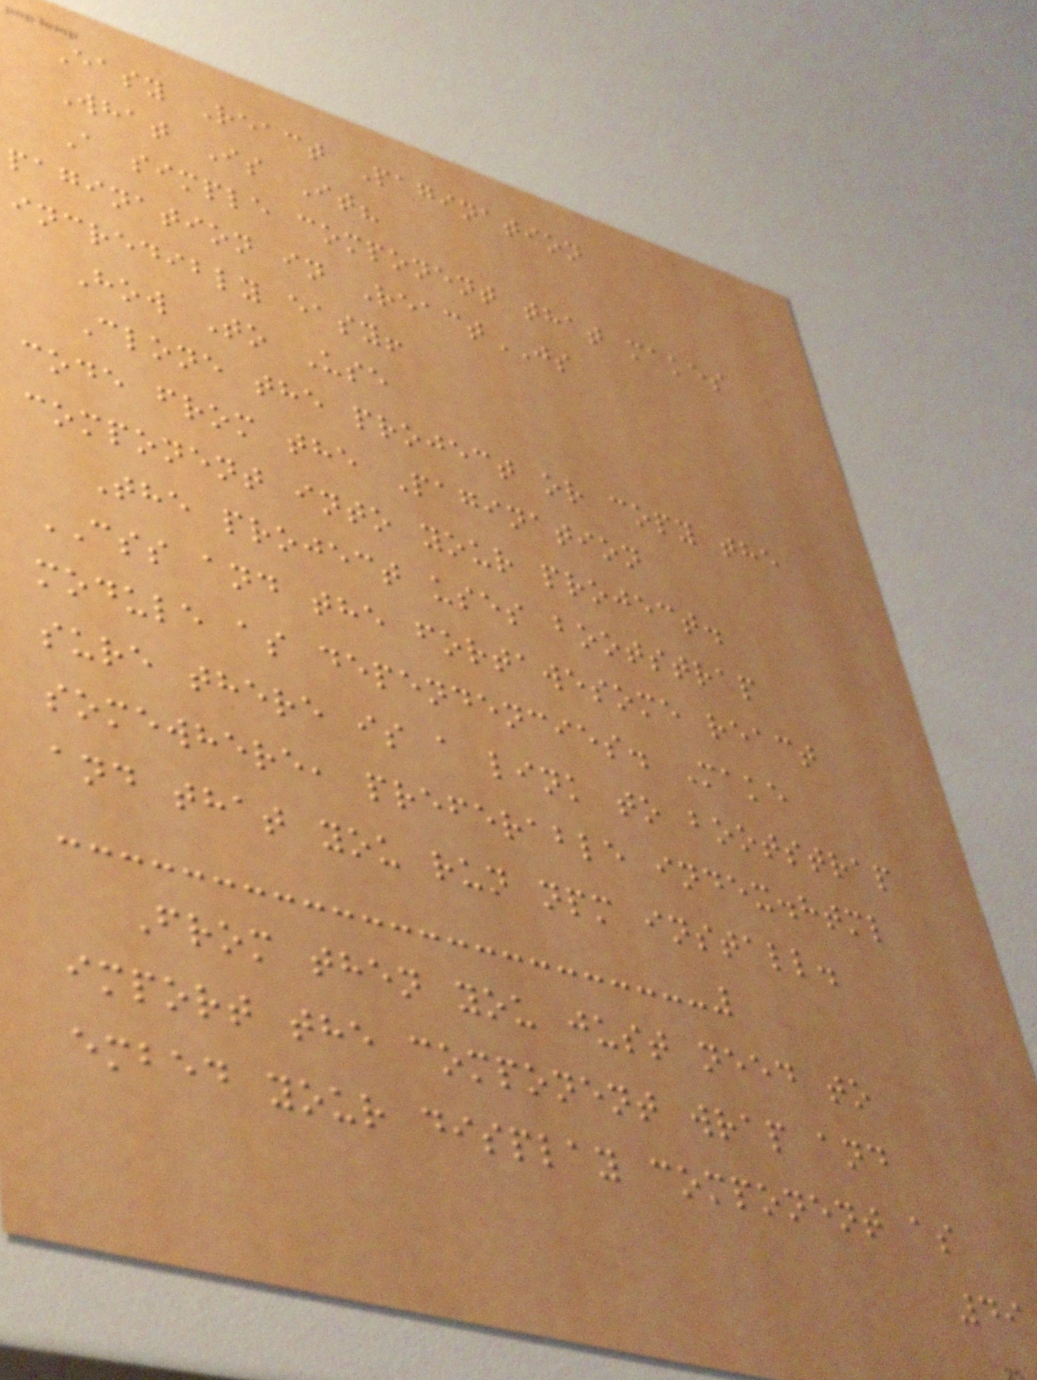Easy React Pagination
What Is It?
A simple component that makes
pagination in ReactJS
incredibly easy!
How To Use
Clone the project or copy the
code from the Pagination
component into your project.
The project uses bootstrap
CSS and the fortawesome react
module as dependencies. Make
sure there is a link to bootstrap
somewhere, preferable index.html
and that you run npm install.
From then you just need to
import the component wrap and
embed your display component as
49
